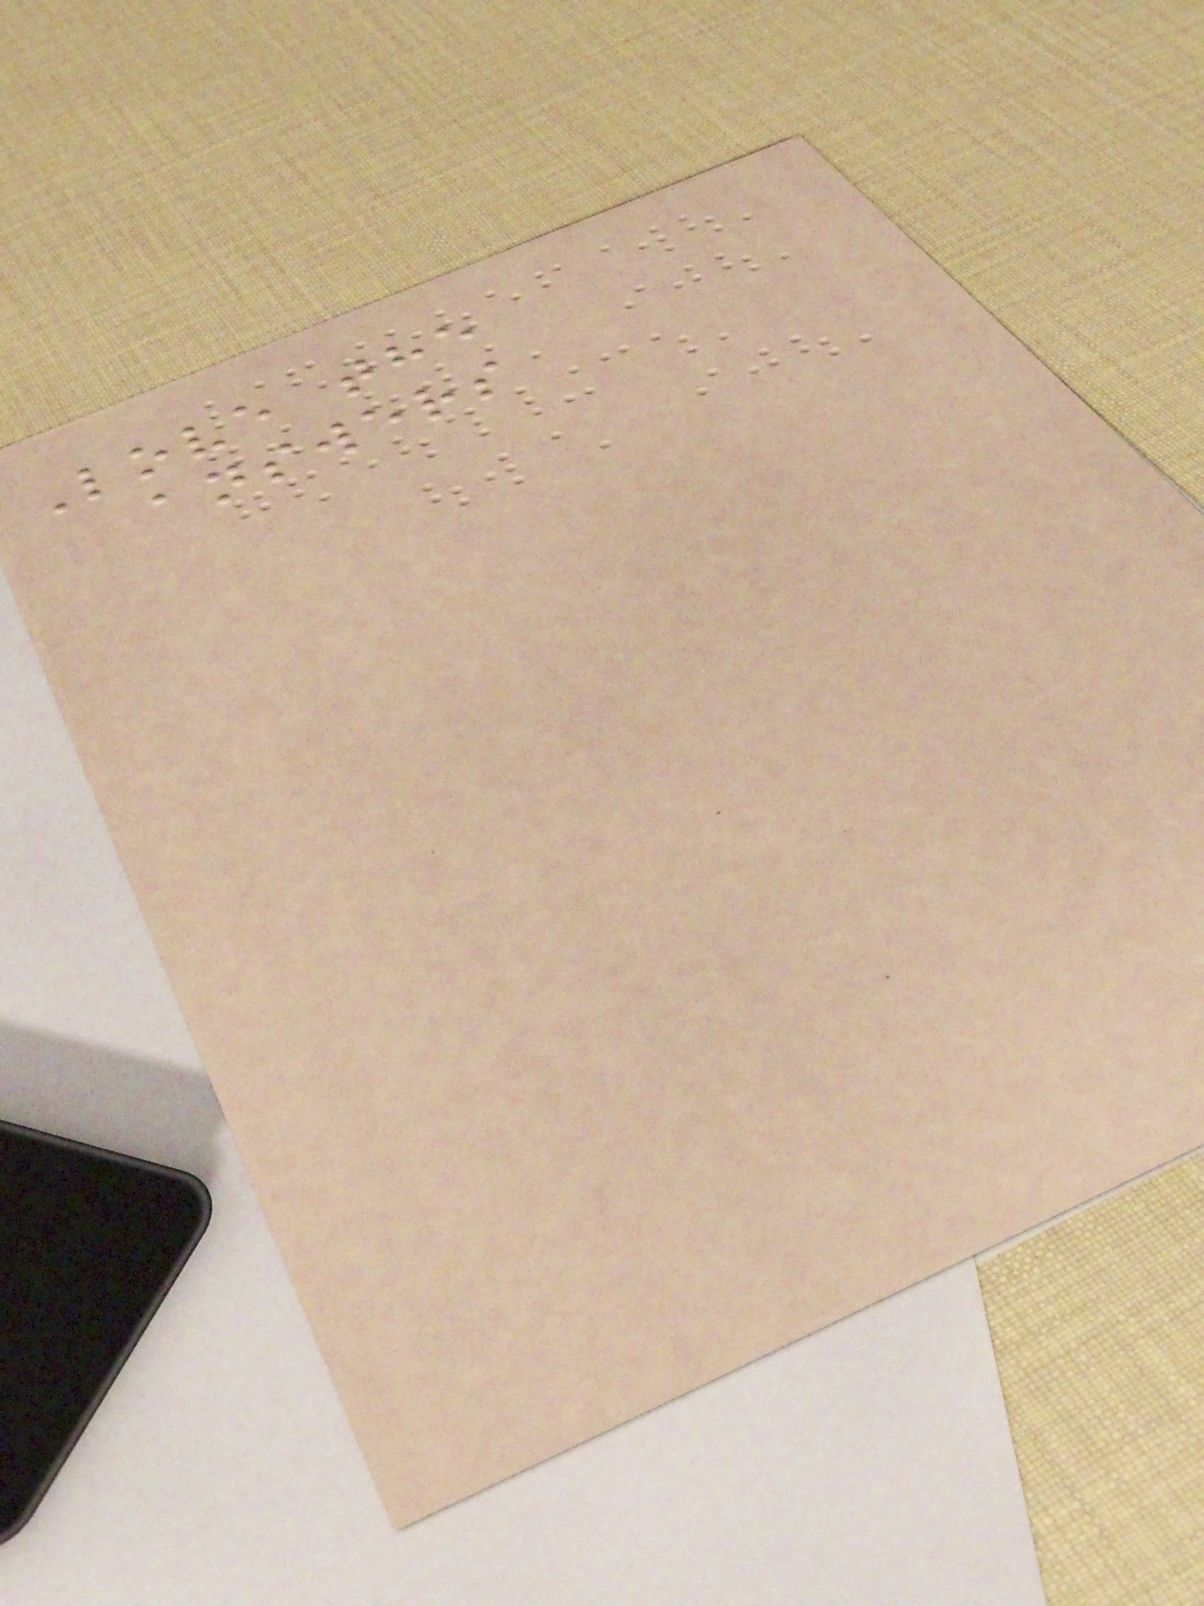Love the
answers
